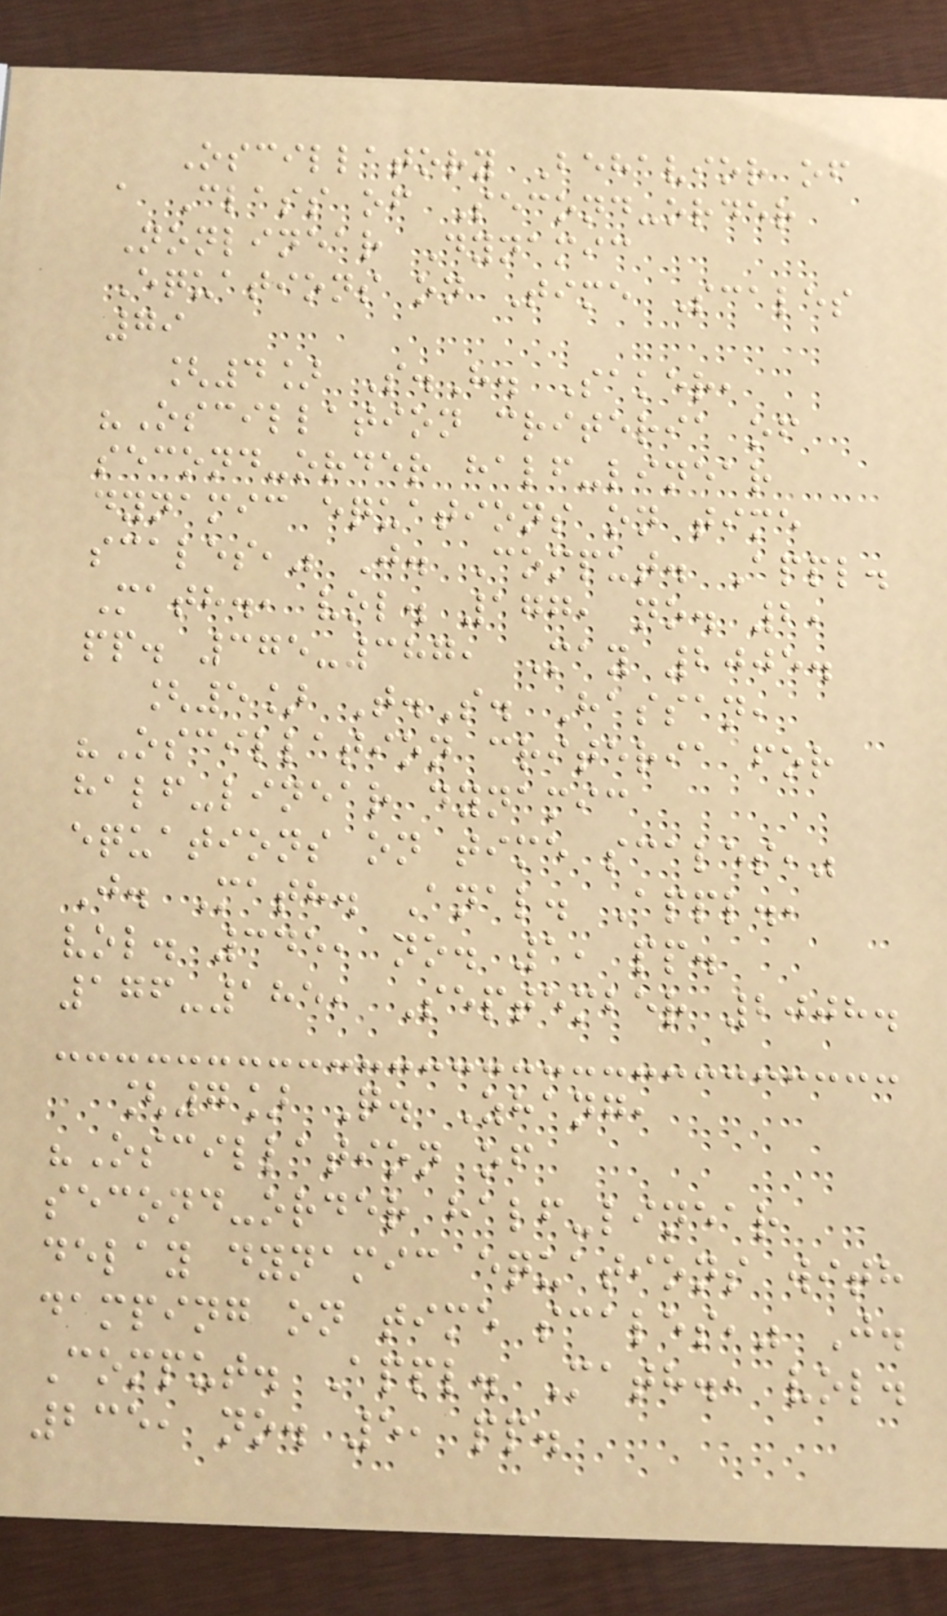Oscillatory Behavior of
a Class of Second-order
Nonlinear Dynamic
Equations on Time Scales
79
[4] S.H. Saker,
"Oscillation criteria of
second-order half-linear
dynamic equations on time
scales," J. Comput. Appl.
Math., vol. 177, no. 2,
pp. 375-387, May 2005.
[5] T.S. Hassan,
"Oscillation criteria for
half-linear dynamic
equations on time scales,"
J. Math. Anal. Appl.,
vol. 345, no. 1, pp.
176-185, September 2008.
[7] Q. Zhang,
"Oscillation of
second-order half-linear
delay dynamic equations with
damping on time scales," J.
Comput. Appl. Math., vol.
235, no. 5, pp.
